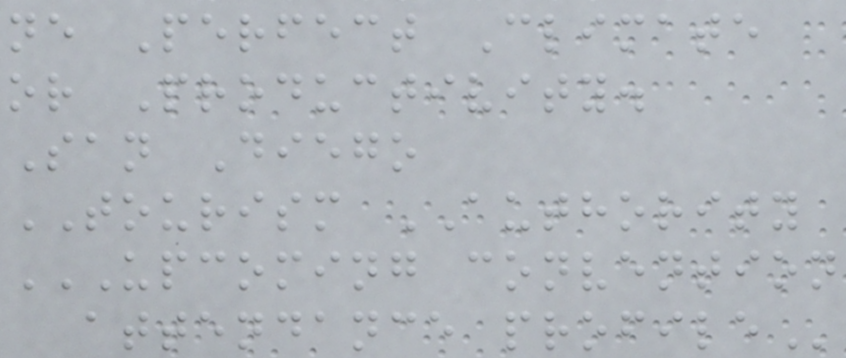ne Perfect Climate
or Productivity.
San Diego
TOURISM AUTHORITY
UPCOMING CONVENTION
ATTENDANCE PROFILE
